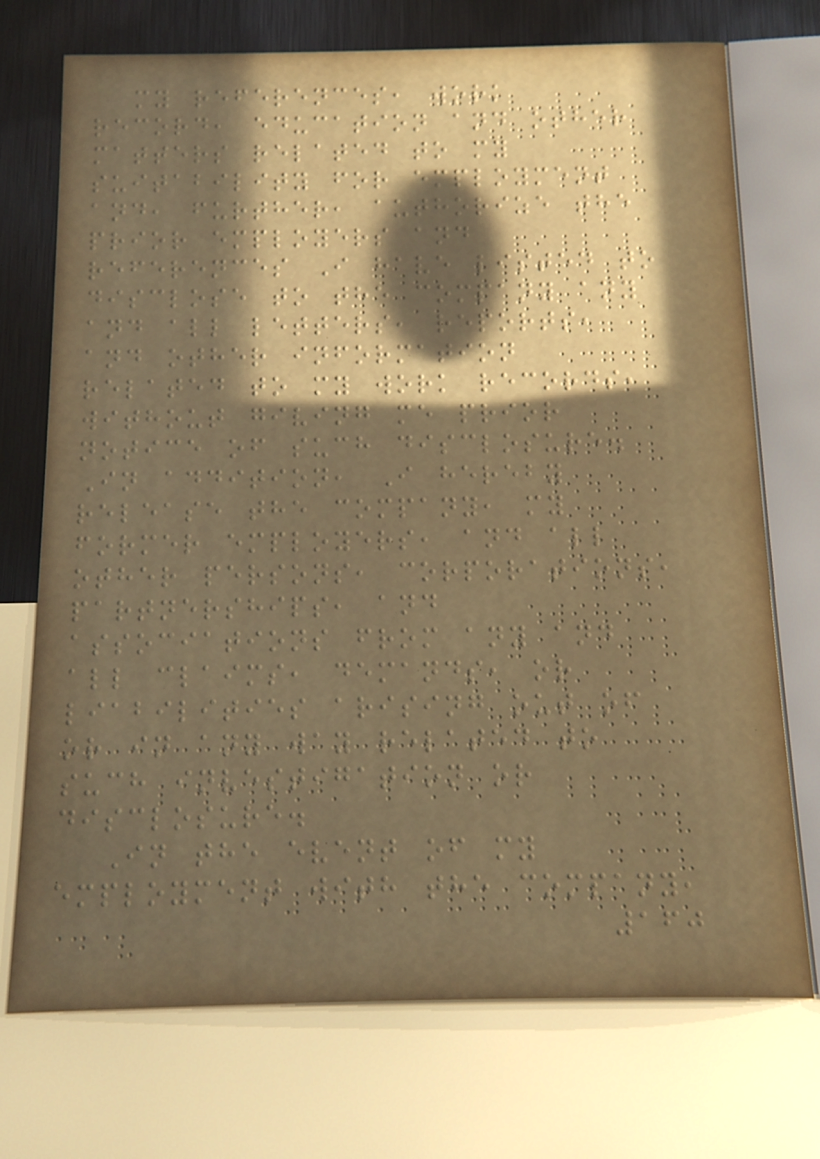my references, work
record, education and other
matters related to my
suitability for employment
and, further, authorize the
prior employers and
references I have listed to
disclose to the company any
and all letters, reports,
and other information
related to my work records,
without giving me prior
notice of such disclosure.
In addition, I hereby
release the company, my
former employers, and all
other persons, corporations,
partnerships, and
associations from any and
all claims, demands, or
liabilities arising out of
or in any way related to
such investigation or
disclosure.
In the event of my
employment with the company,
160
